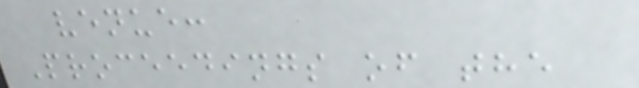venue:
Proceedings of the
